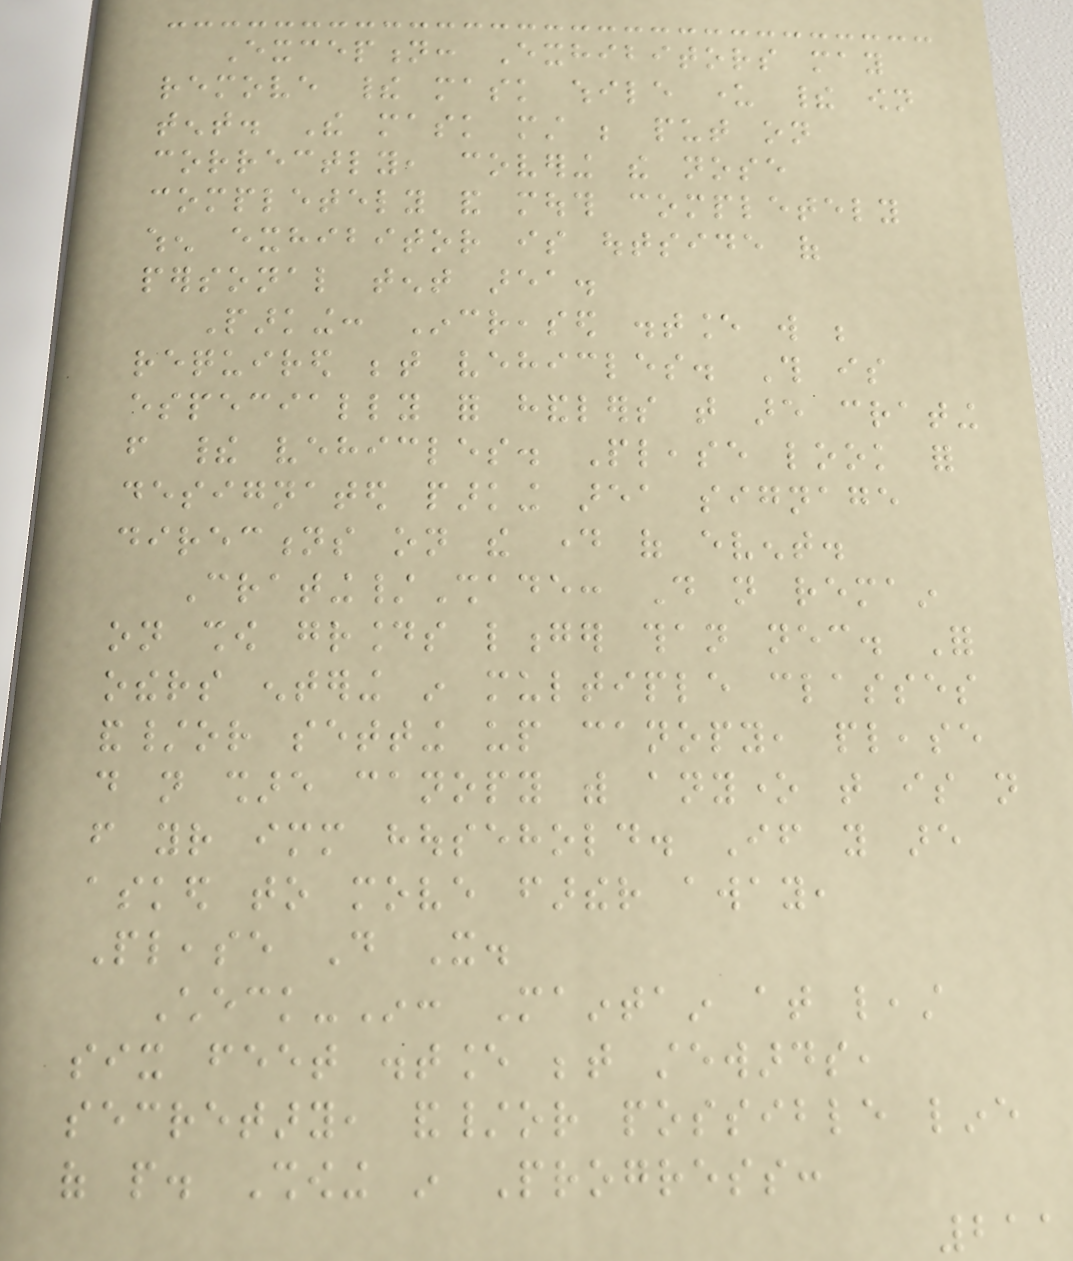Exception: Exhibitors may
remove their mask while under their own
tent. The mask must be put on
correctly, covering the nose
completely and mouth completely
when exhibitor is outside of
personal tent area.
Parking: Increased distance will be
required between vehicles. This is
especially for handlers that are crating
from their vehicles. Please look for
designated parking area signage
directions on the day of event.
Crating/Shade: Do not remain
on show grounds longer than necessary. For
others entering in multiple classes
and/or setting up canopy, please
do not share canopy with anyone that is not
from your immediate household. If you are
asked to move farther away,
Please Do It.
Check-In: Maintain at least
six feet distance between stewards,
secretary, and/or possible line
of people. Showing in Progress:
211
